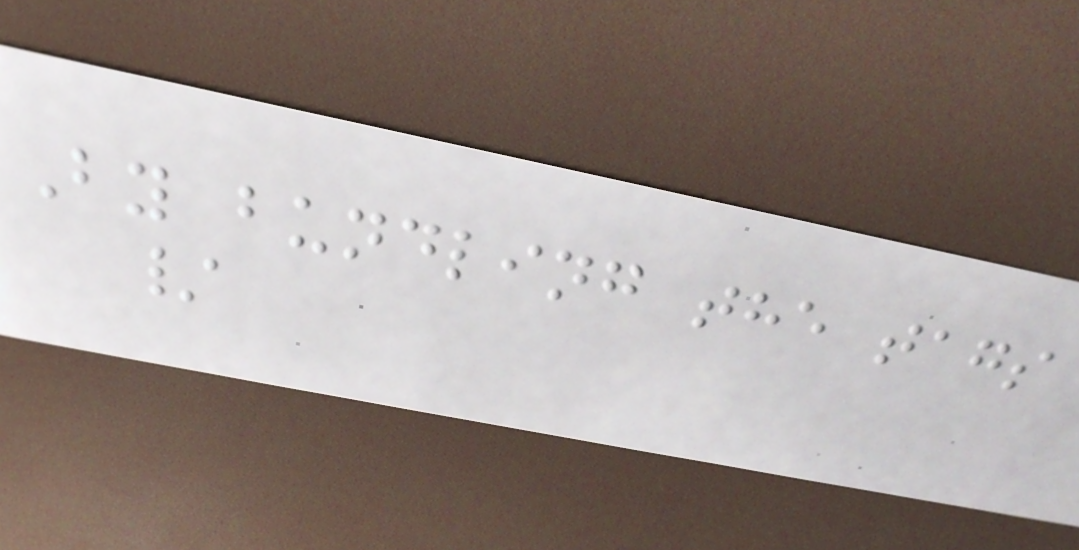By bundling the tags
/
